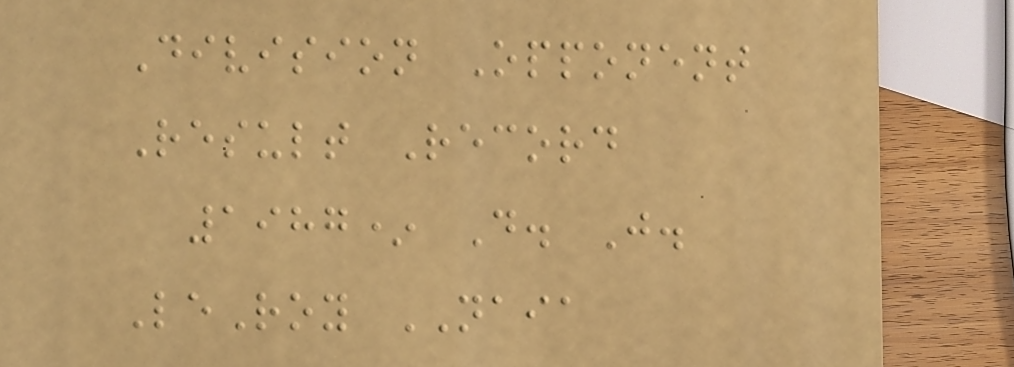Division Opponent
Result Record
1987* D. J.
LeRoy NAIA
